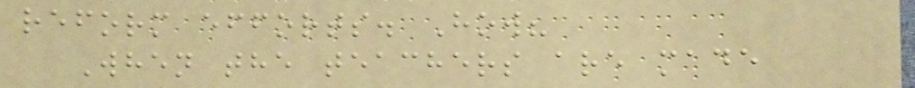reform efforts. How?
When the teachers are made
